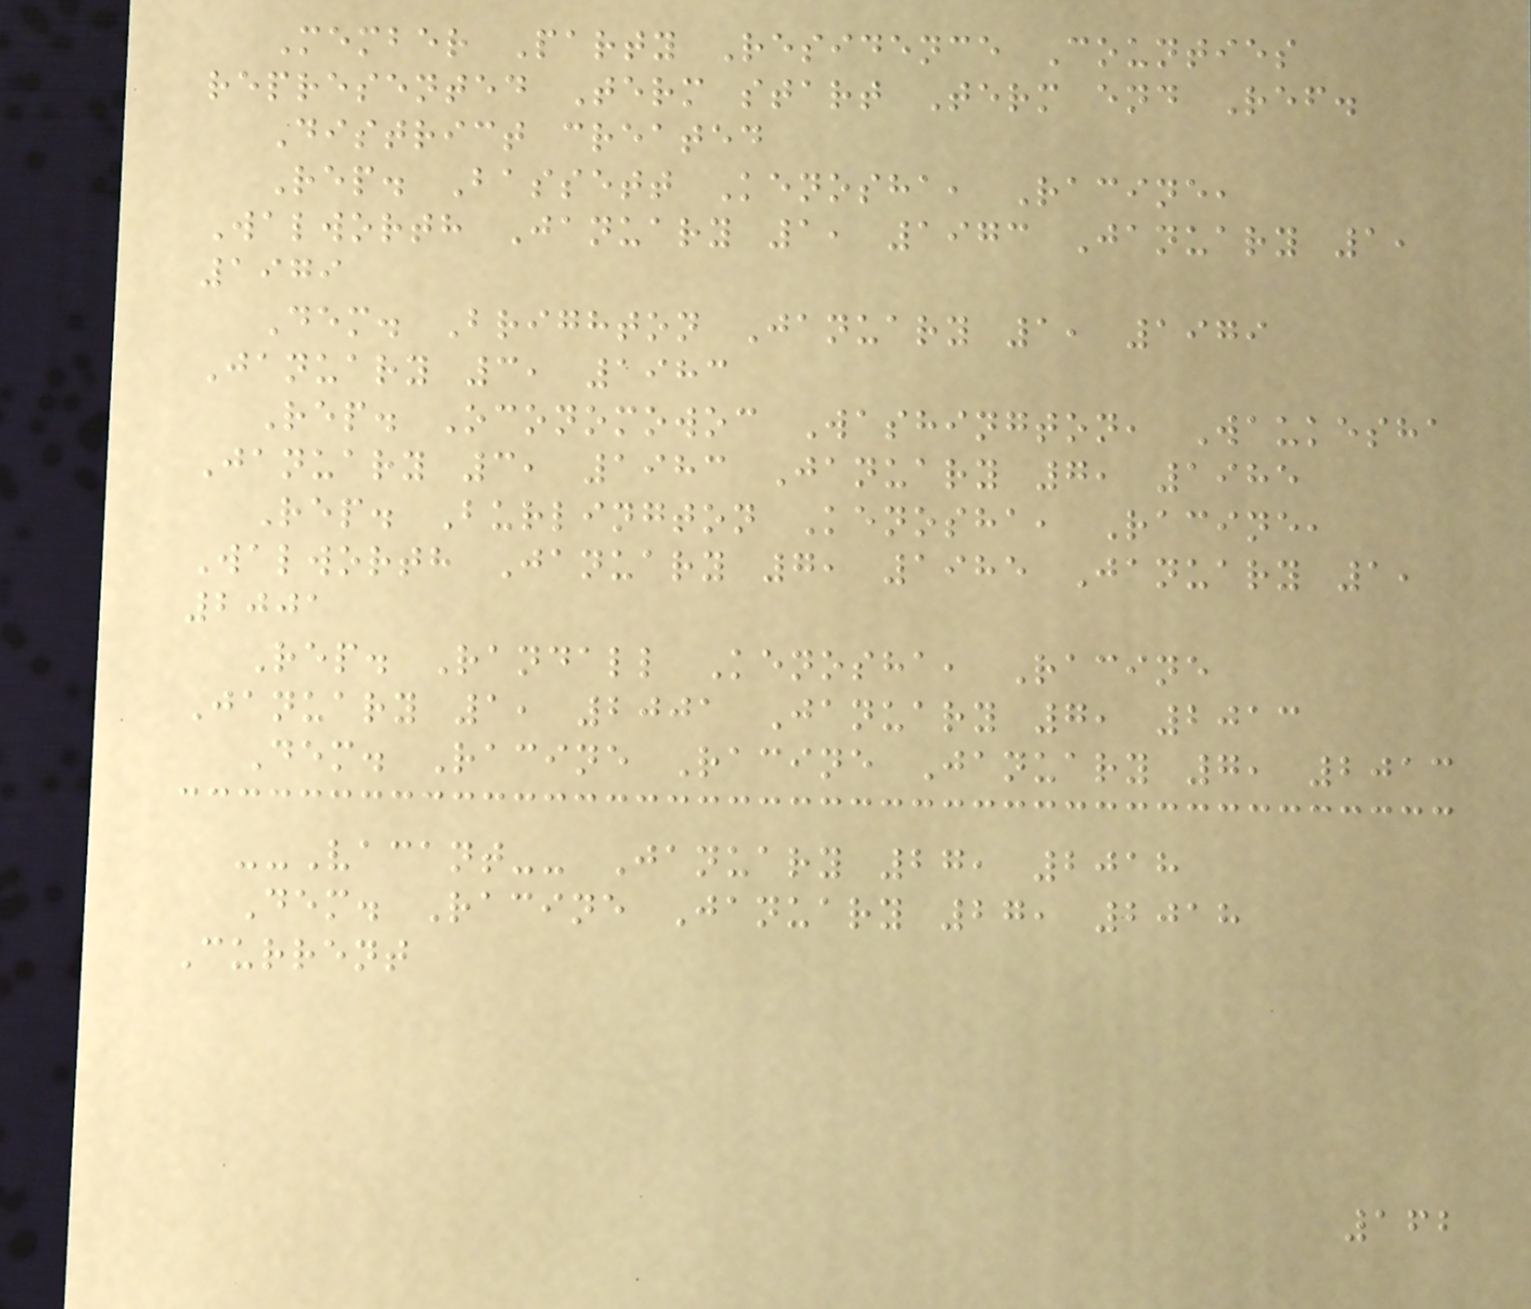Member Party Residence Counties
represented Term start Term end Ref.
District created
Rep. Bassett Kenosha, Racine,
Walworth January 1, 1973 January 1,
1979
Dem. Brighton January 1, 1979
January 3, 1983
Rep. Oconomowoc Washington, Waukesha
January 3, 1983 January 7, 1985
Rep. Burlington Kenosha, Racine,
Walworth January 7, 1985 January 1,
2001
Rep. Randall Kenosha, Racine
January 1, 2001 January 7, 2013
Dem. Racine Racine January 7, 2013
--Vacant-- January 27, 2018
Dem. Racine January 27, 2018
Current
162
